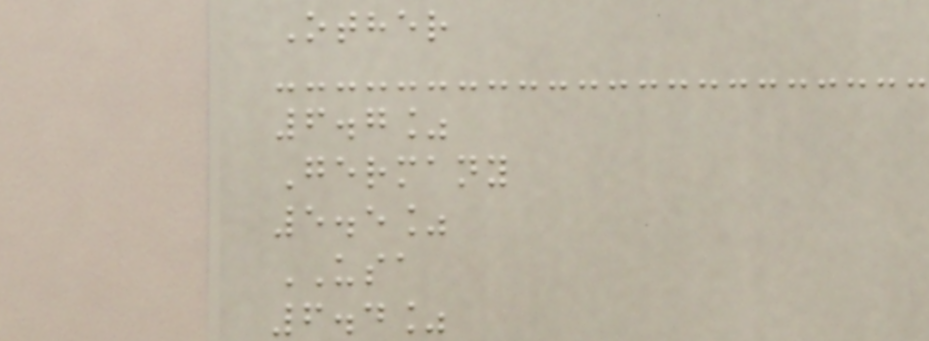Other
6.7%
Germany
5.5%
USA
6.4%
